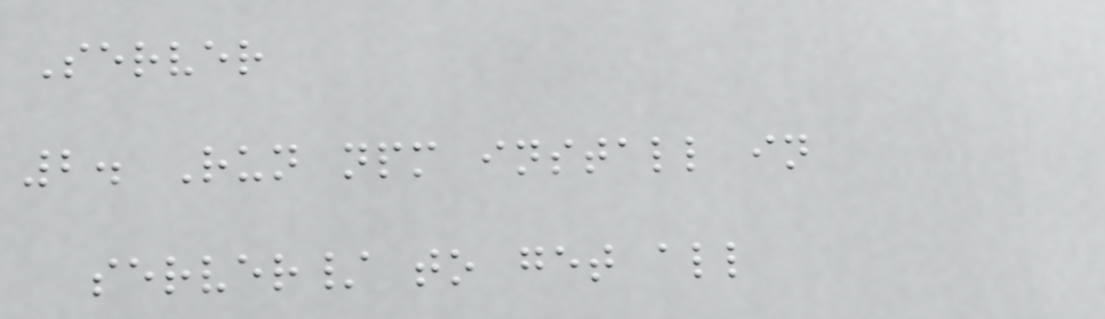Server
2. Run npm install in
server/ to get all
